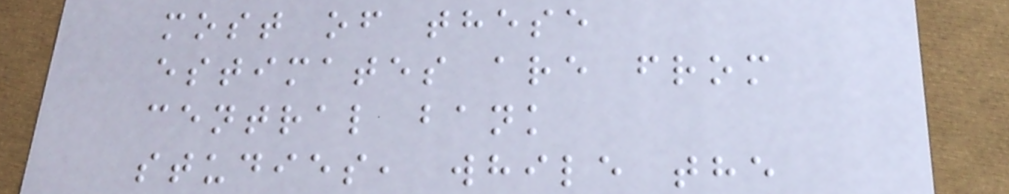most of these
estimates are from
central bank
studies, while the
